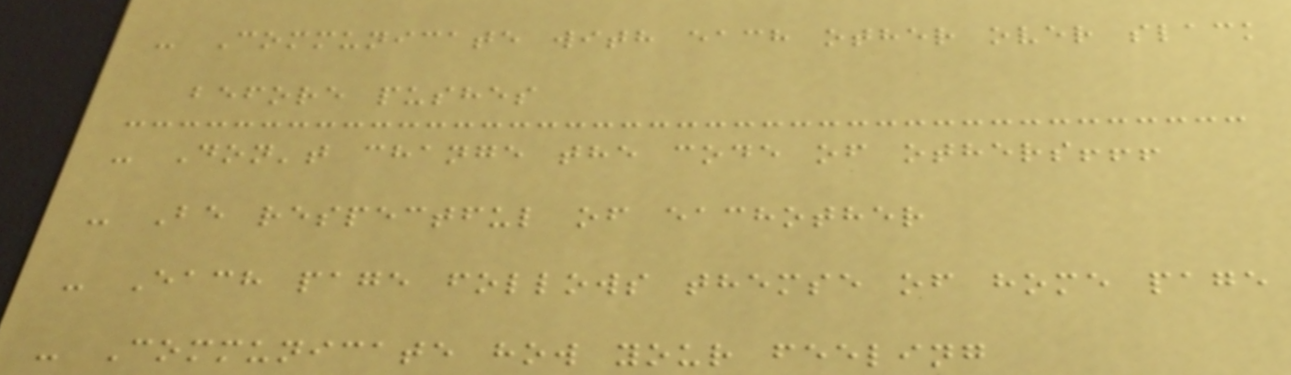- Communicate with each other over slack
before pushes
- Don't change the code of others!!!
- Be respectful of eachother
- Each page follows themse of home page
- Communicate how your feeling
